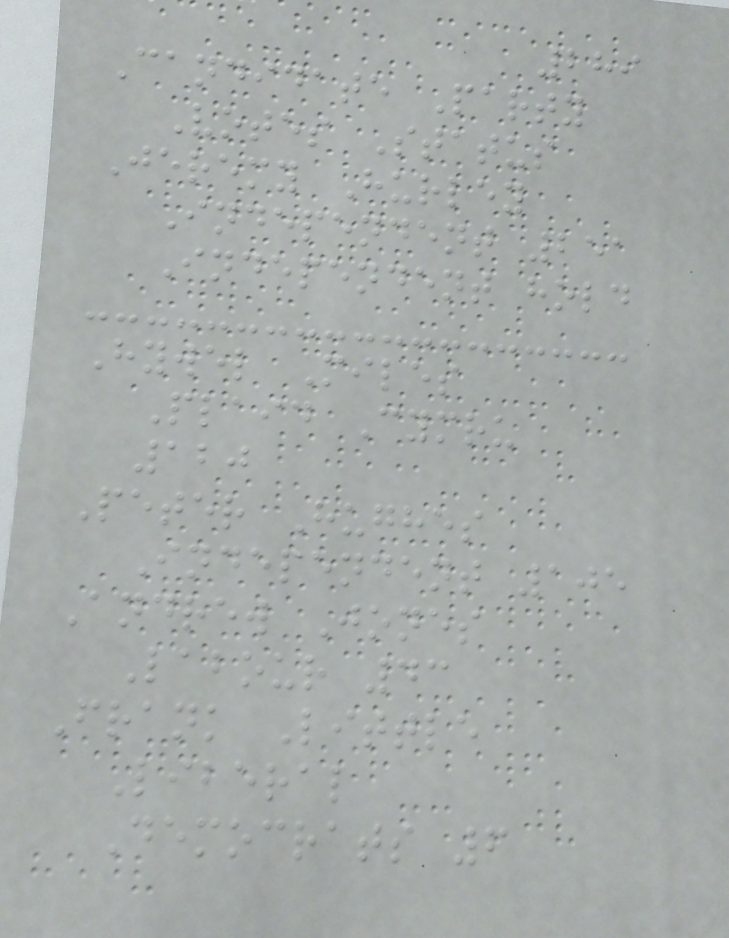289
Candidate Party
Votes Status
Jeremy Hurley
Independent 251
Independent hold
Hywel Miles
Plaid Cymru
120
Peter Hughes
Independent 105
Andrew Jones
Labour 43
Frank Little
Liberal
Democrats 6
